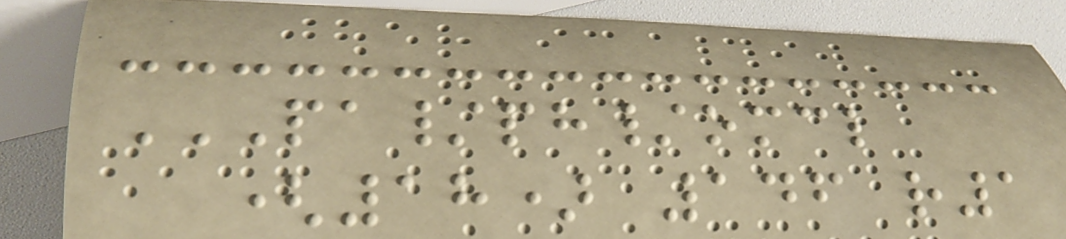PA/PH/OMCL
(18) 146 R1
